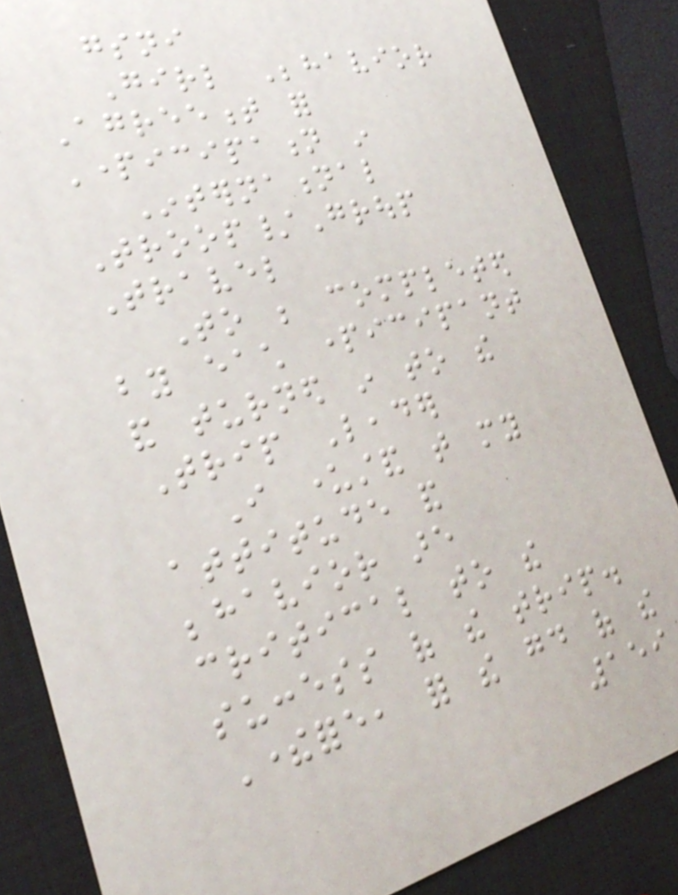gsni
Girl Behavior
Agreement for
Participation in
International
Troop/Group
Travel
To be completed
by each participant
and turned in to the
Trip Leader
I understand that my
attitude and
behavior are
critical to the
success of the trip.
Therefore, for the good of the
159
